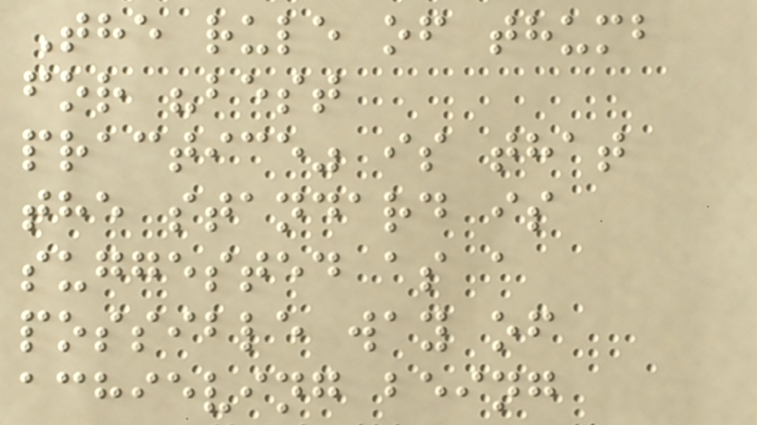The rule of thumb
for "best
practice" is that
the standard is
suggested as a
possible way of
achieving being
